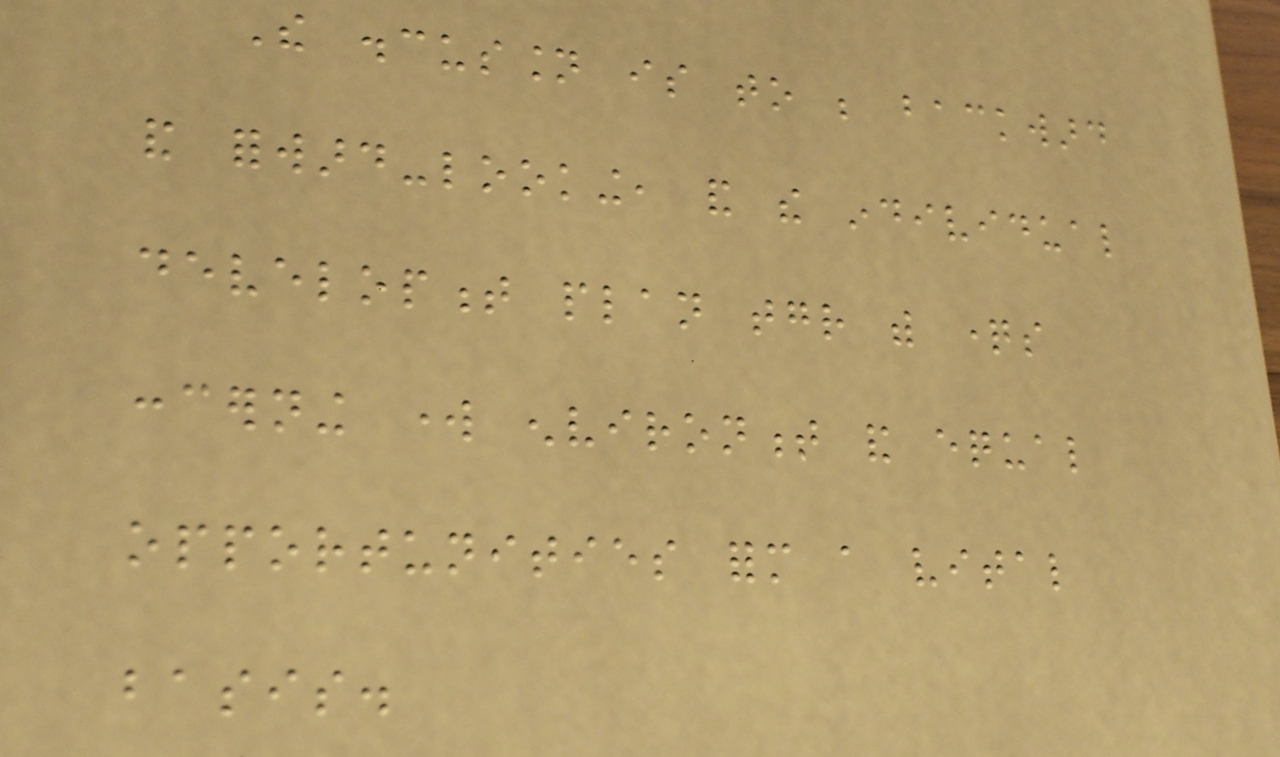The discussion is to be backward
and forward-looking, and the individual
development plan together with questions
concerning work environment and equal
opportunities form a vital
basis.
